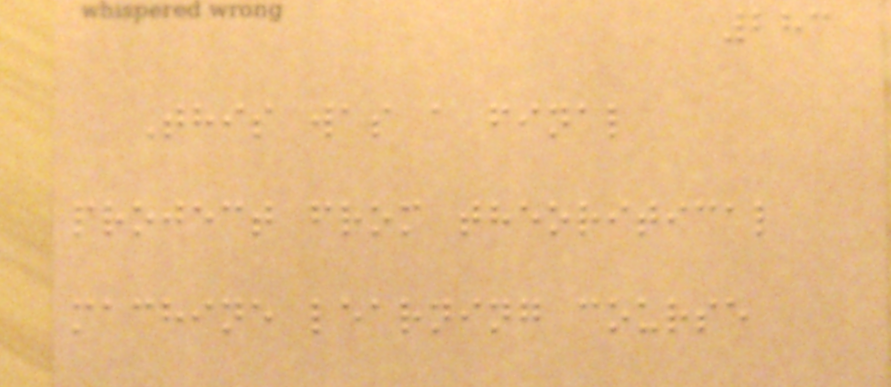283
This was a final
project from theoritical
machine learning course
